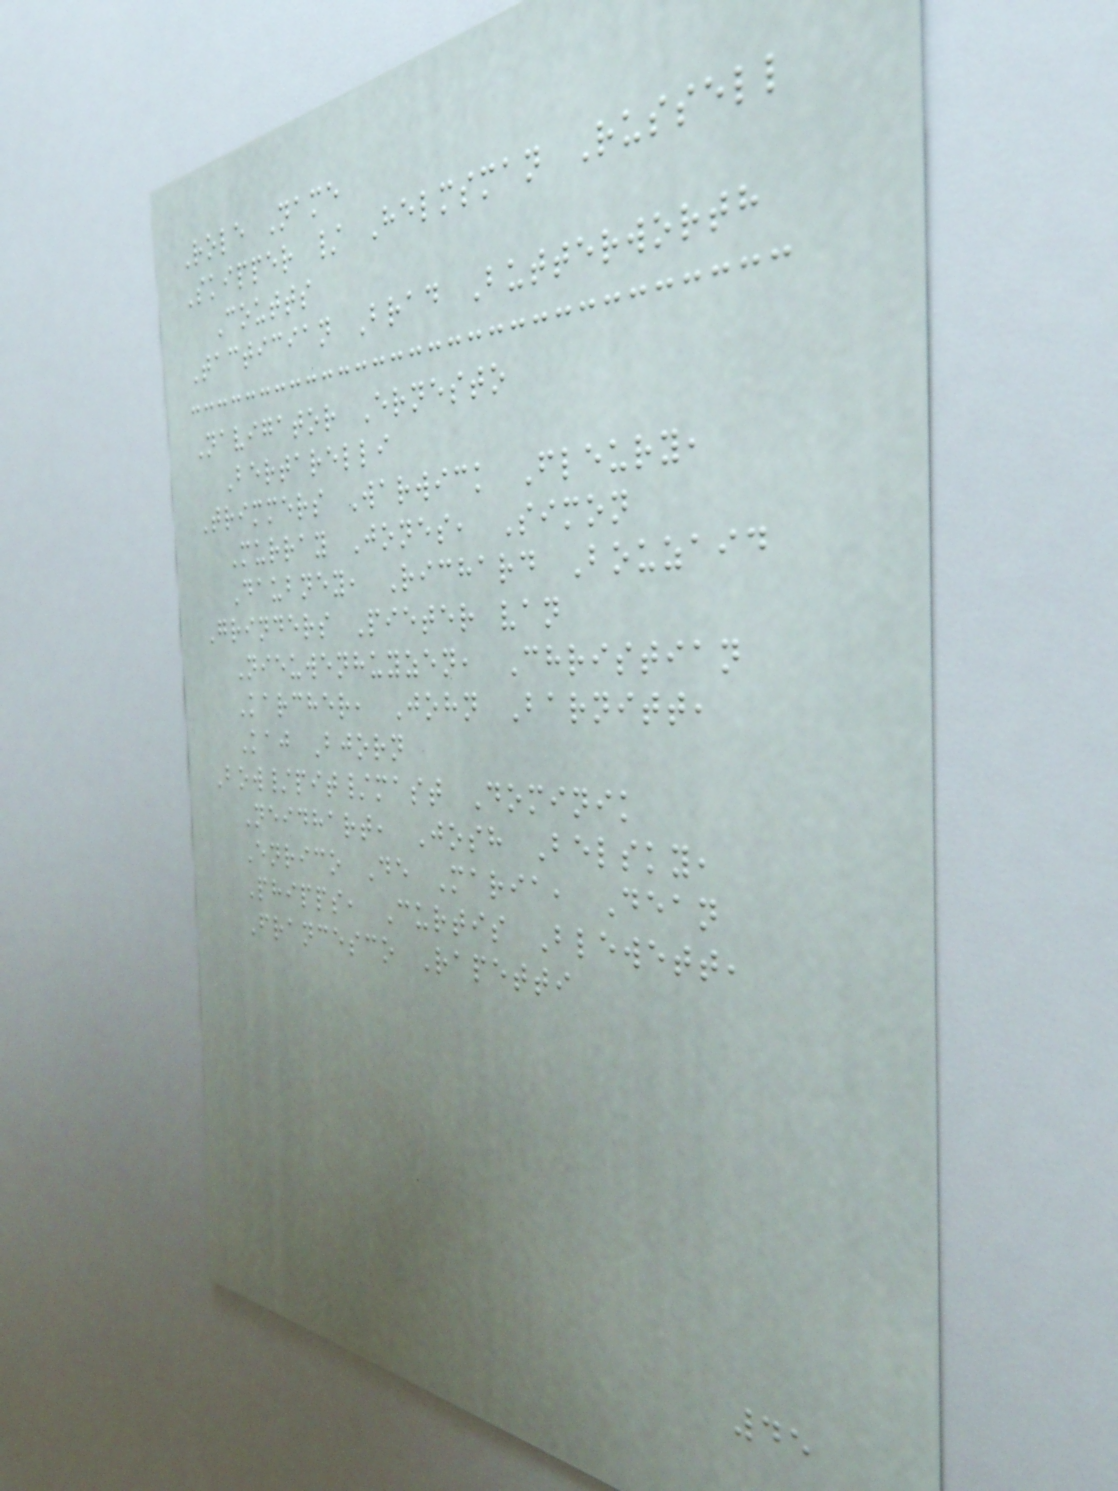Role Name
Skipper / Helmsman Russell
Coutts
Tactician Brad Butterworth
Navigator Ernesto
Bertarelli
Trimmers Warwick Fleury,
Murray Jones, Simon
Daubney, Richard Bouzaid
Grinders Pieter van
Nieuwenhuyzen, Christian
Karcher, John Barnitt,
Kaj Bjorn
Bow/pit/mast Dominik
Neidhart, Josh Belsky,
Enrico De Maria, Dean
Phipps, Curtis Blewett,
Francesco Rapetti
45
